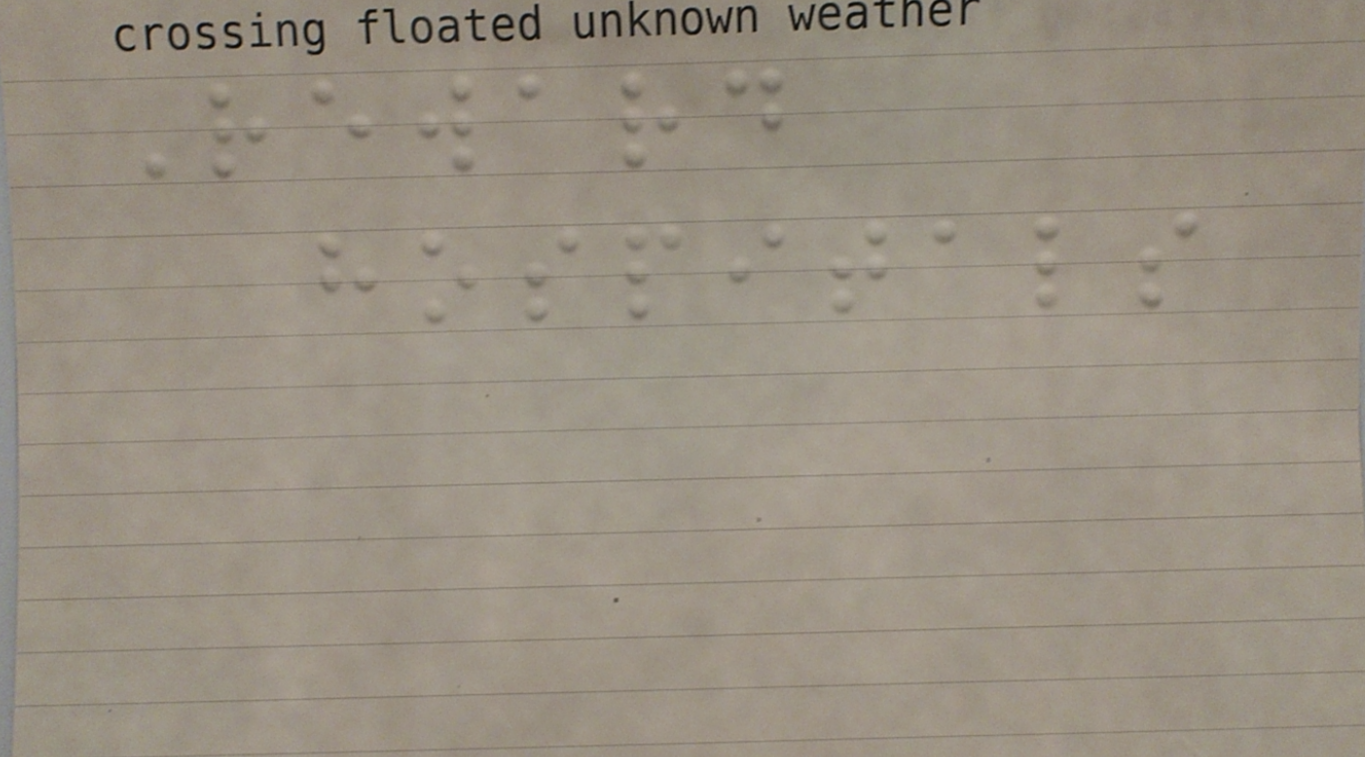Reward
hospitals
